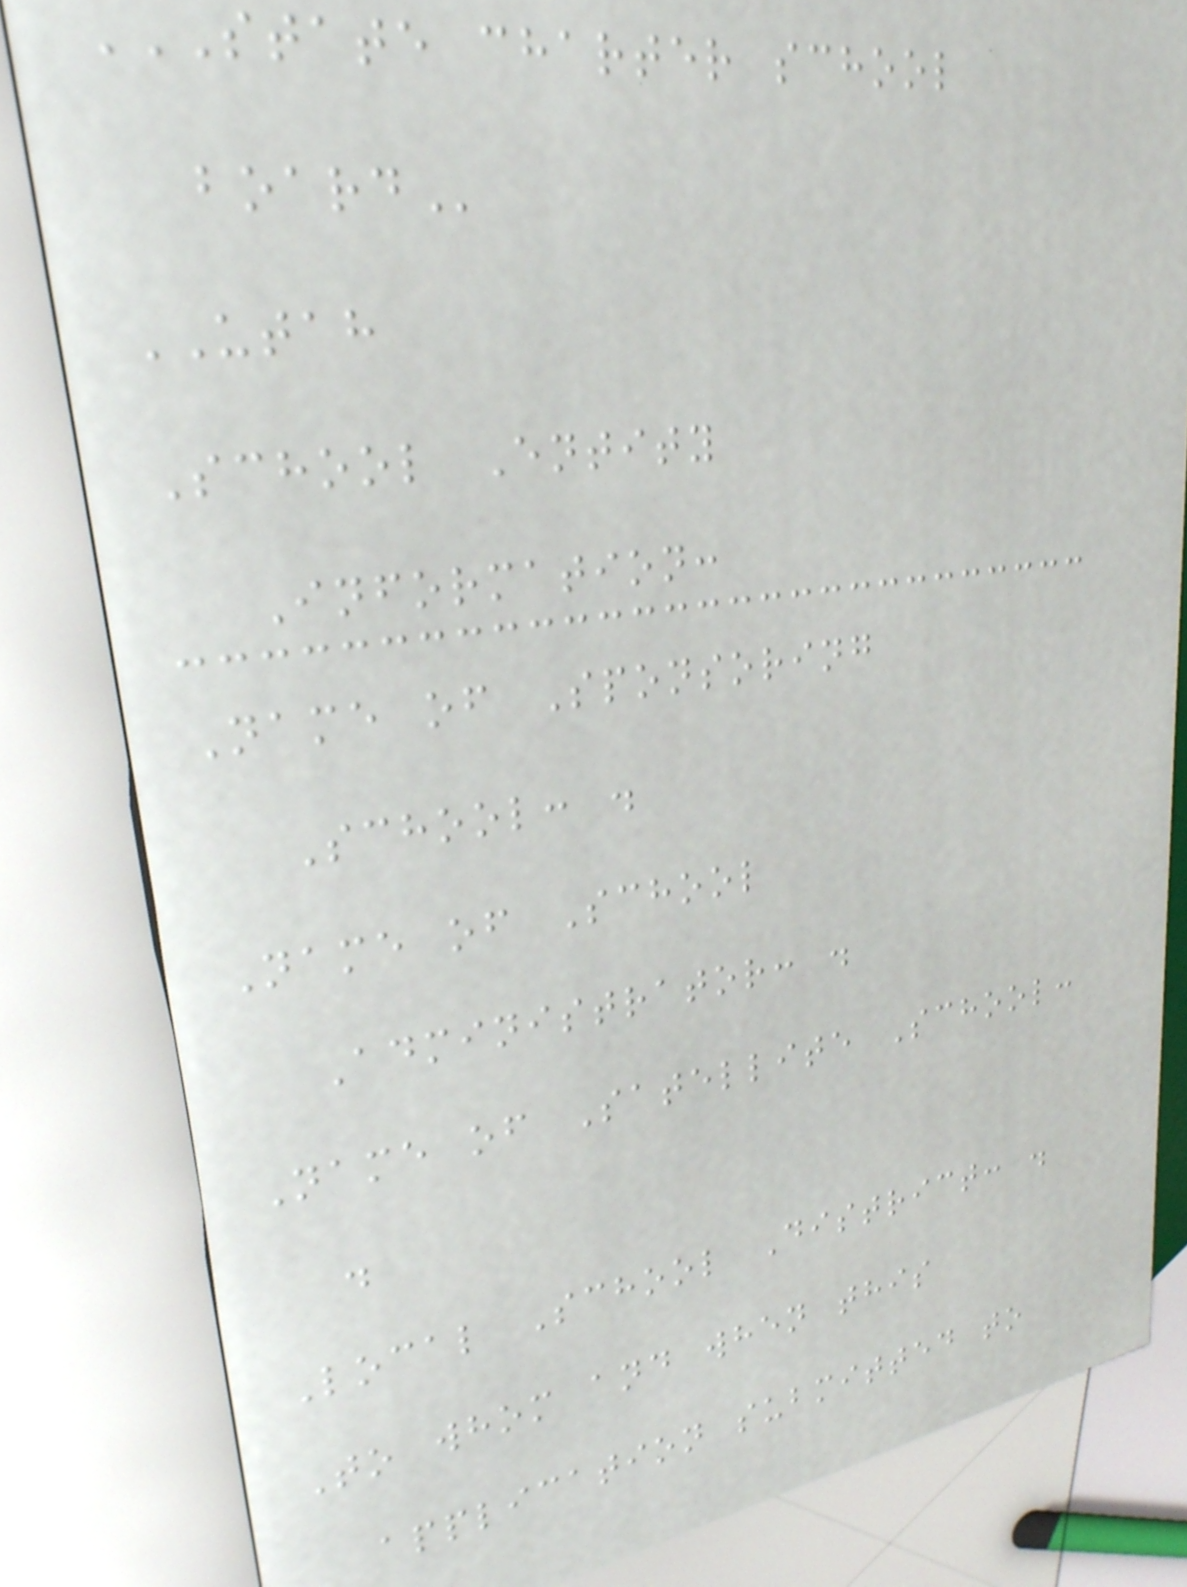STATE CHARTER SCHOOL
BOARD
UTAH
School Entity
Information:
Name of Sponsoring
School: .
Name of School
Administrator: .
Name of Satellite School:
.
Local School District: .
To whom and when this
application submitted to
